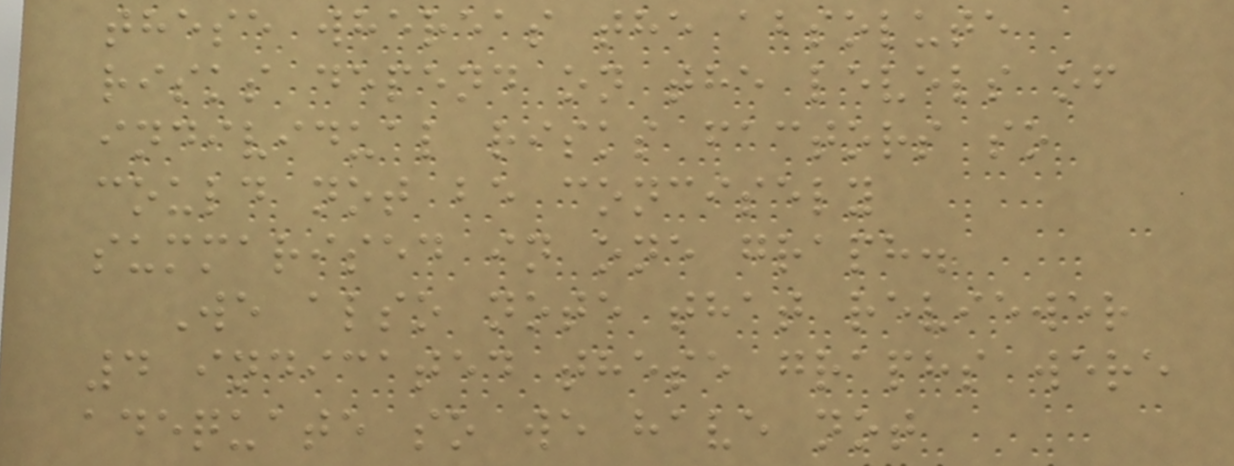these whereas the absolute
risks depend on the levels of
individual risks factors so
could not be concisely
summarised in one graph.
We also note that reviewer
4 indicated these graphs were
adequate so we have not
